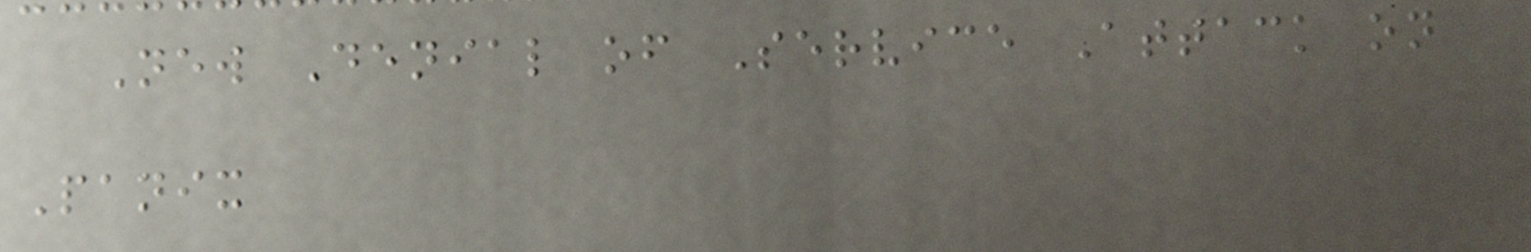New Denial of Service Attack on
Panix
